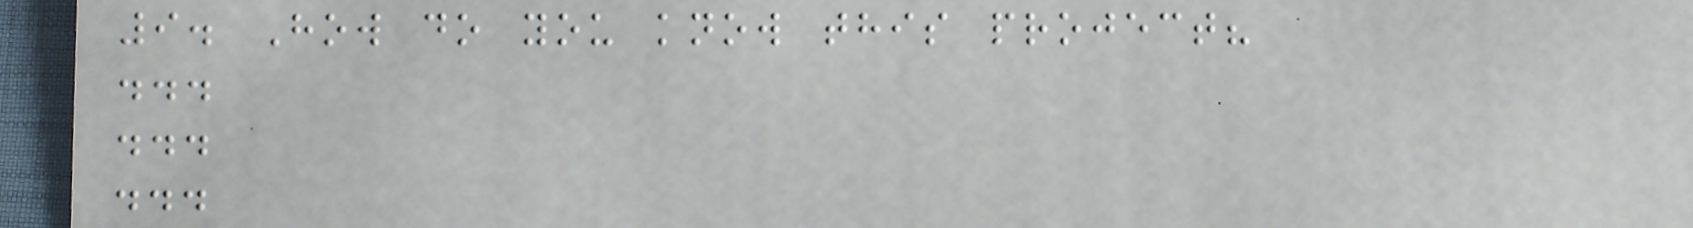9. How do you know this project?
...
...
...
